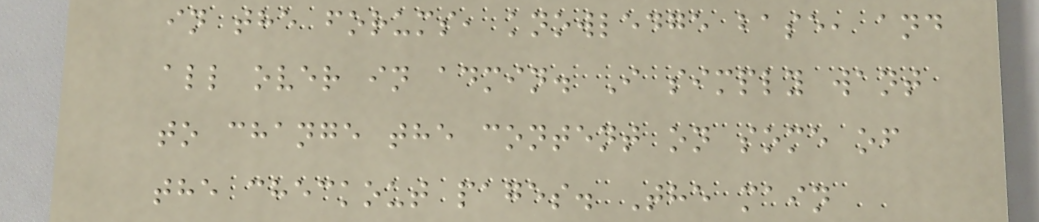in the forums, knowledge base, and
all over in admin. I simply want
to change the content on some of
the checkout pages. The main
